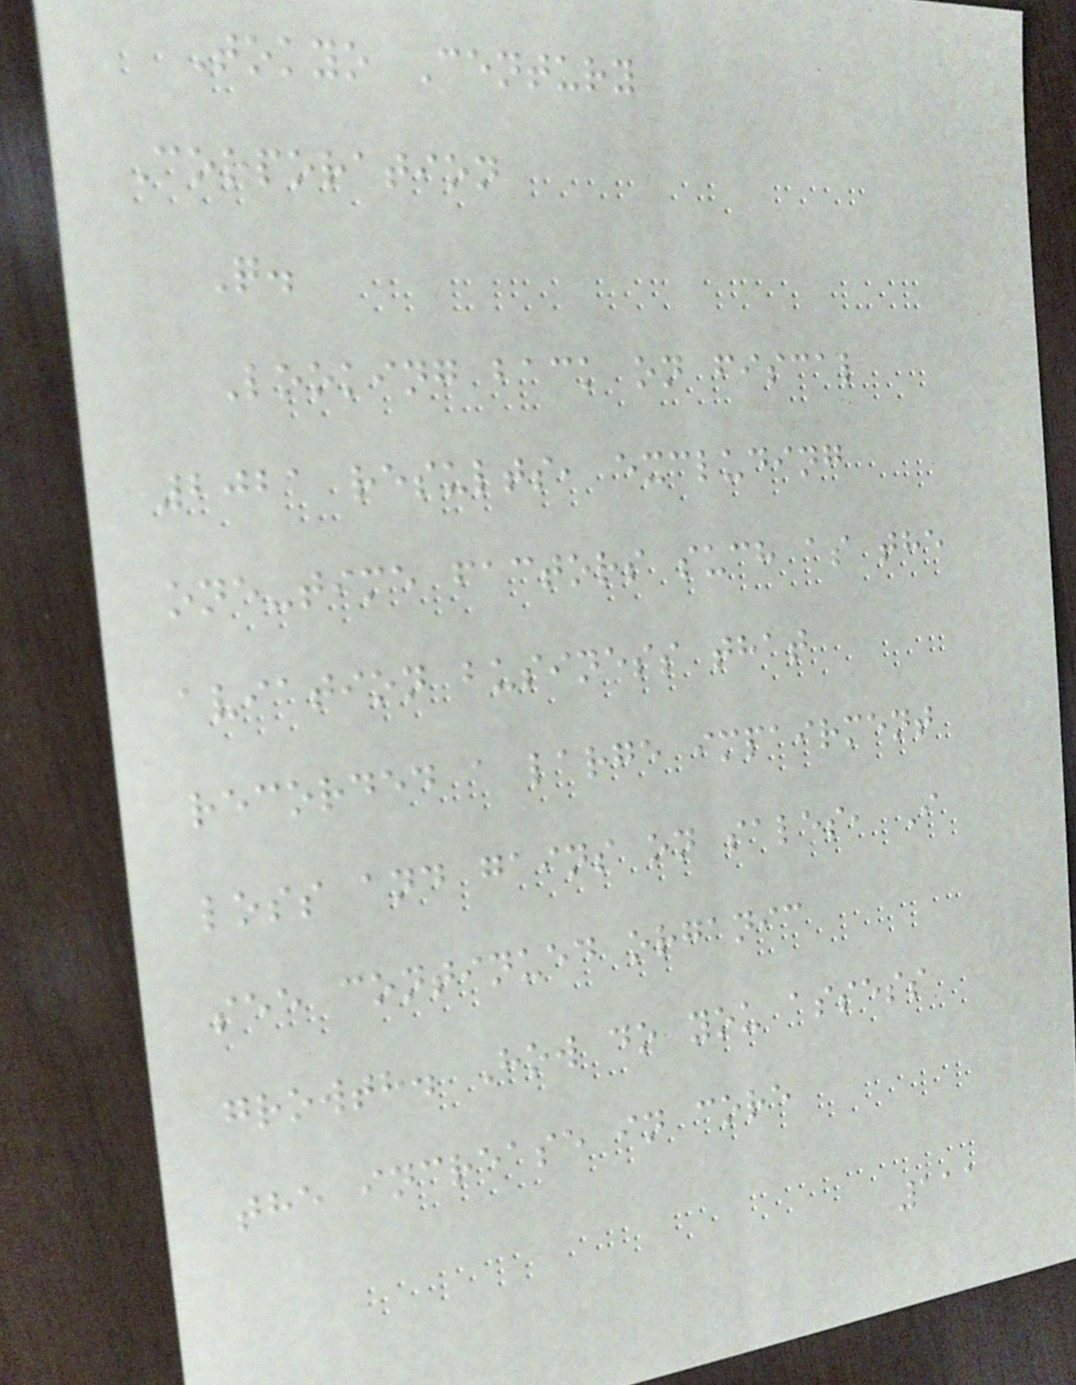Tokyo Century
Corporation
Q.
Looking back on fiscal
2021 results, excluding
one-time factors such as the
aviation business that
recorded a large impairment
loss and gains on sales, I
see continued organic
growth. How do you assess
the increase in core
111
